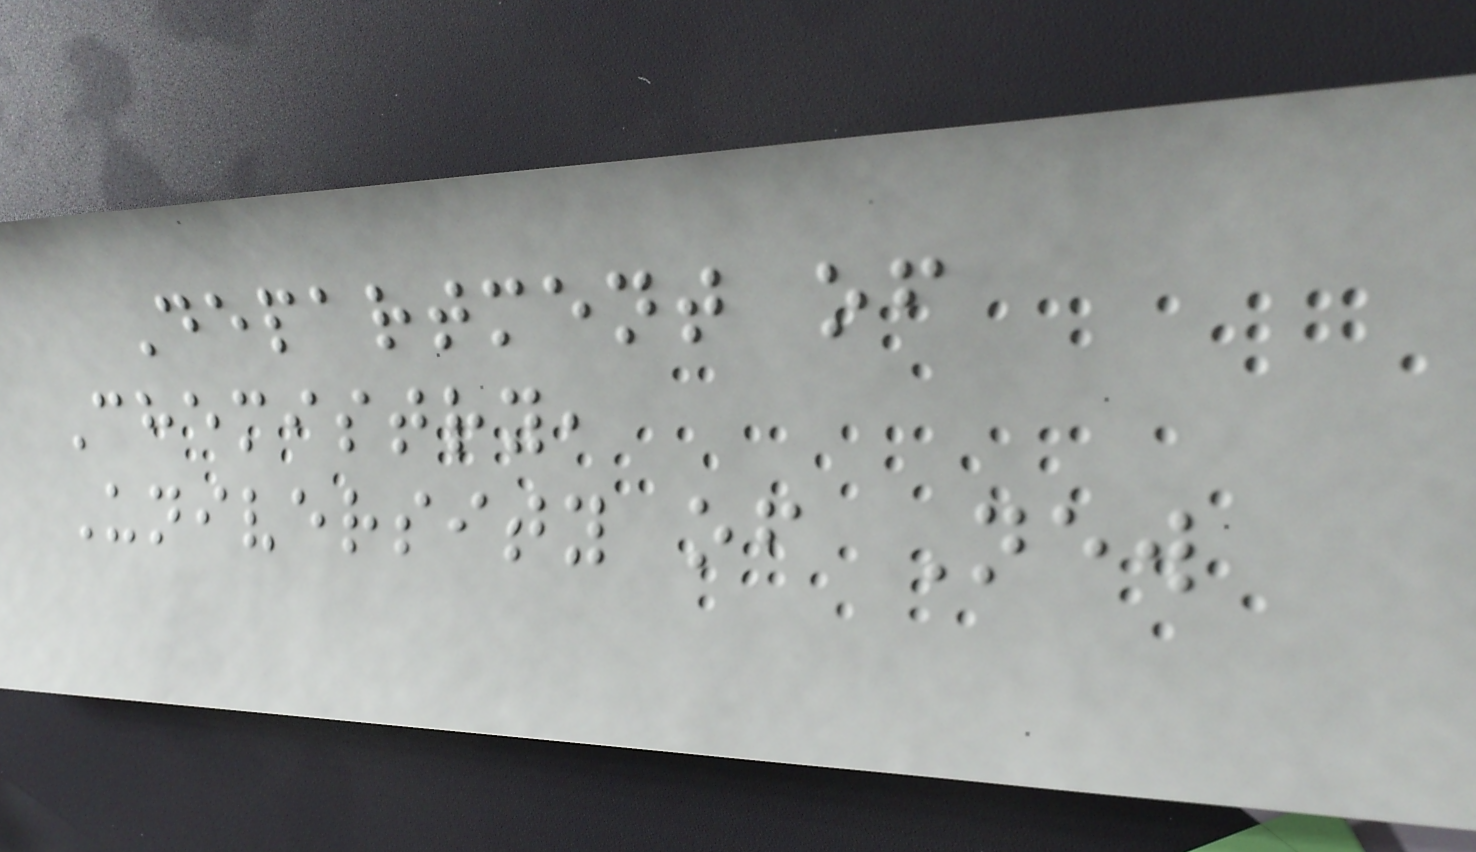Department of
Chemistry,
University of New
